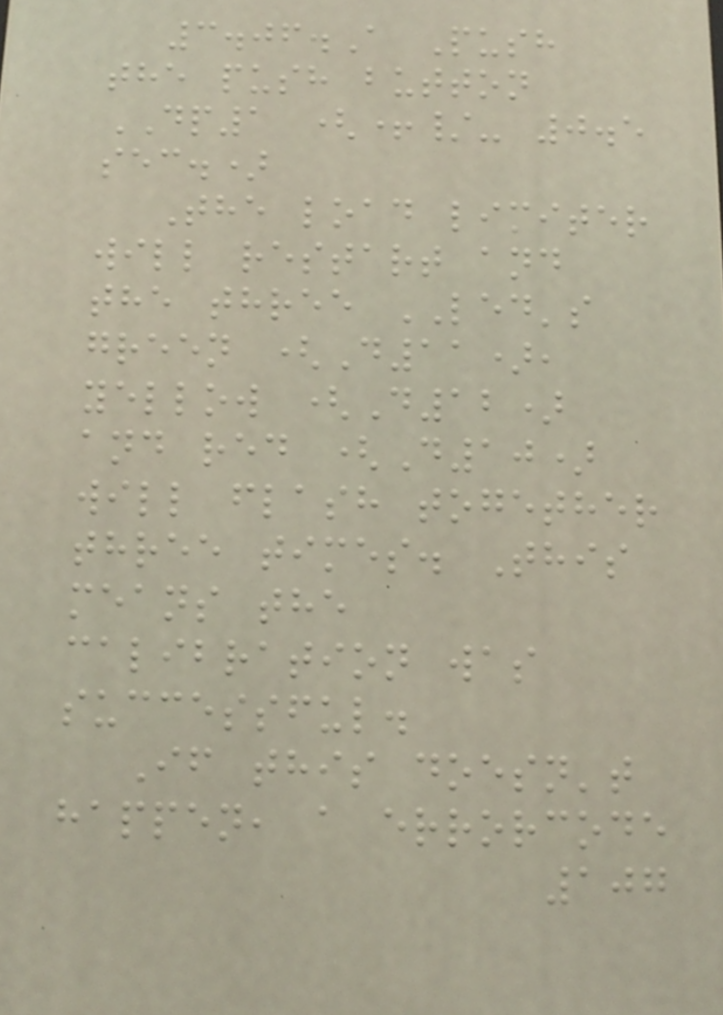3.06.A Push
the push button
DP1 (+/- 0.5
sec.)
The load limiter
will restart and
the three LED's
green (D11),
yellow (D12)
and red (D10)
will flash together
three times. This
means the
calibration was
successful.
If this doesn't
happen, a errorcode
107
